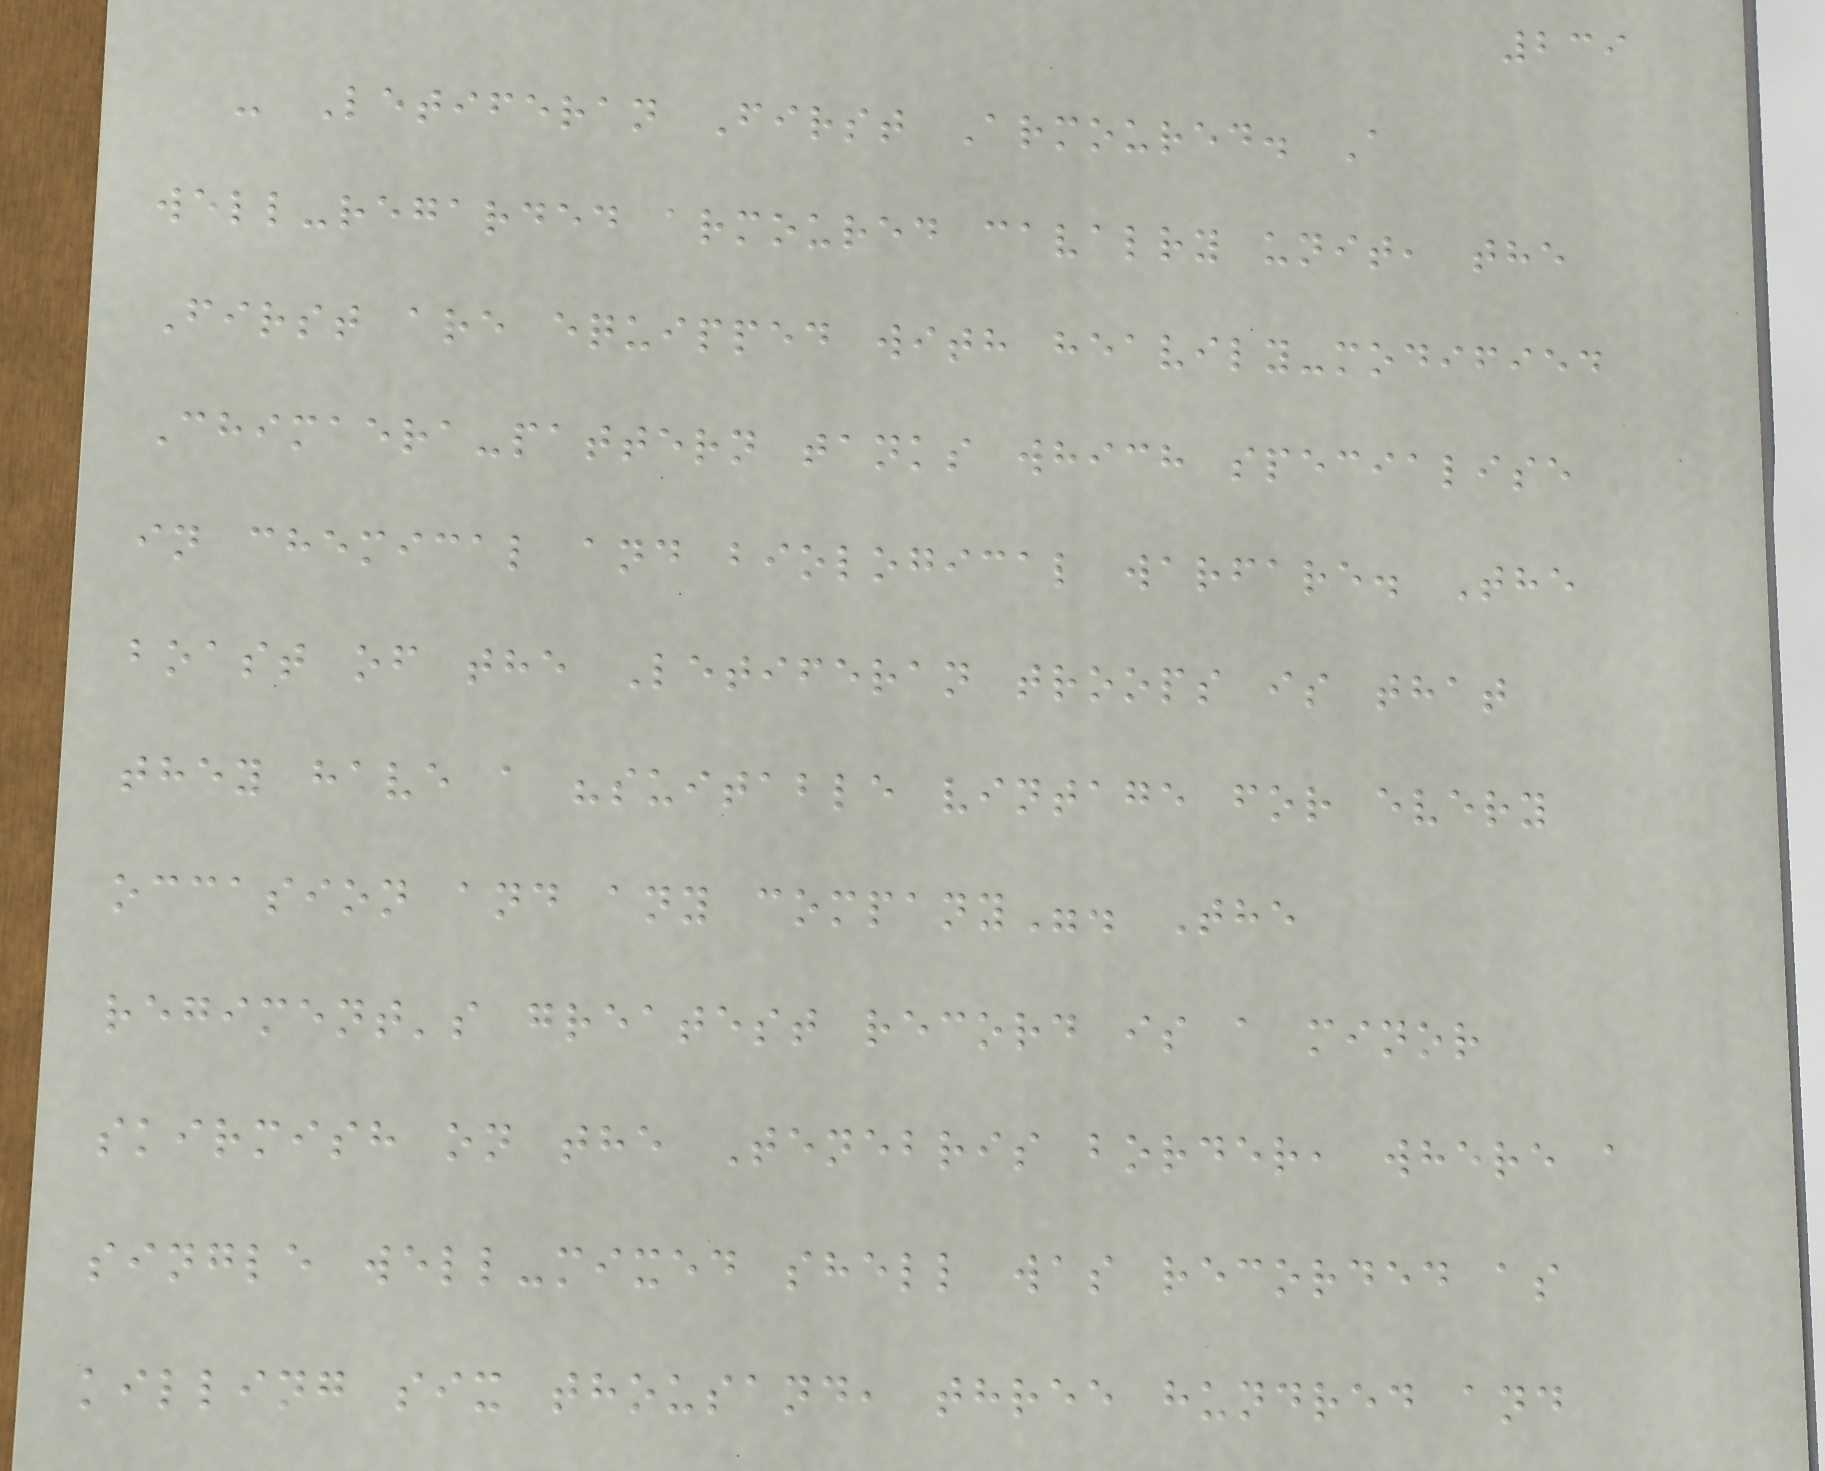239
- Letiferan First Armoured. A
well-regarded armoured cavalry unit, the
First are equipped with heavily-modified
Chimaera-pattern tanks which specialise
in chemical and biological warfare. The
boast of the Letiferan troops is that
they have a "suitable vintage for every
occasion and any company". The
regiment's greatest record is a minor
skirmish on the Tenebris border, where a
single well-mixed shell was recorded as
killing six thousand, three hundred and
